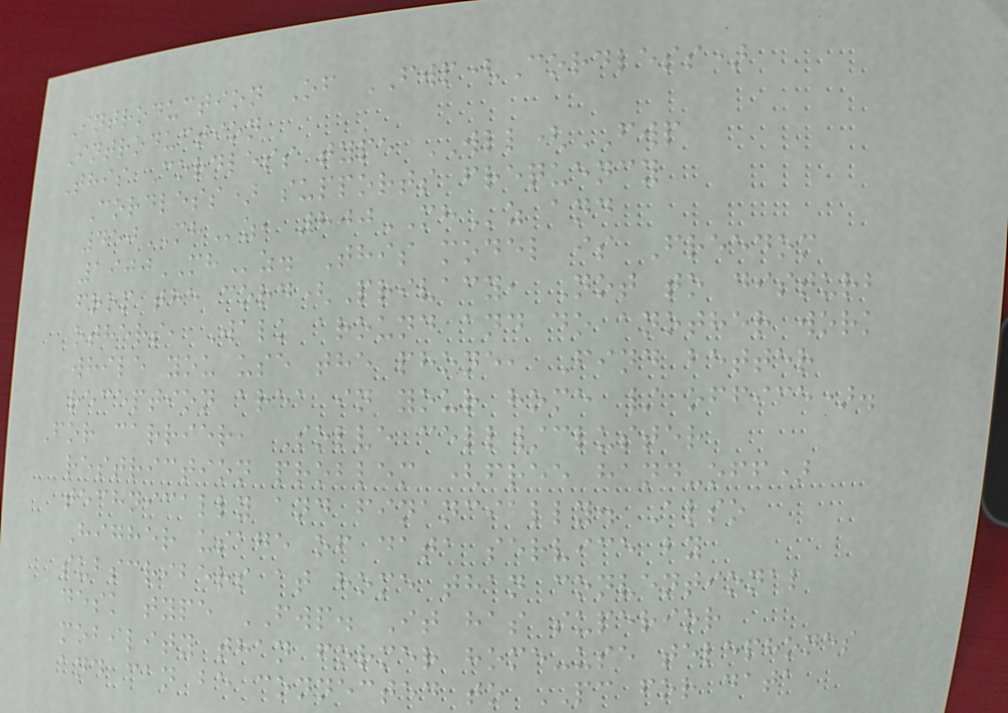Introduction Of FWP(Cordless)
Introduction
This Cordless type WLL(FWP
Cordless) supports frequency
450MHz, 800MHz and
1900MHz. This model is Freedom
from the cord(Privacy, Not to disturb
others, Walk around and do another work
while you use the phone, Find better
reception area in your home / office).
For carrier, Solve cell/cluster
restriction problem (free hand-off)
technically and financially. Also
Higher usage of data service by
subscribers at home than conventional
desk type FWP. It has superior
mobility than former home-use telephones
and can be connected to PC for data
